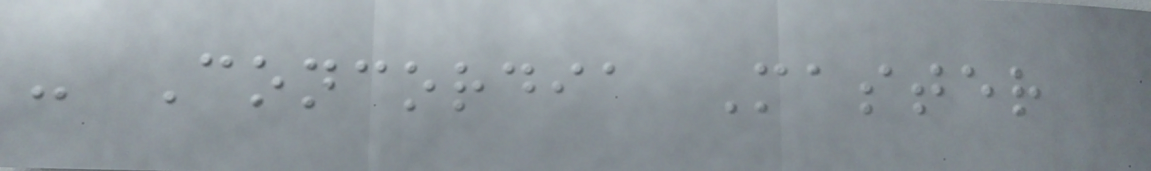- Concordia Master
